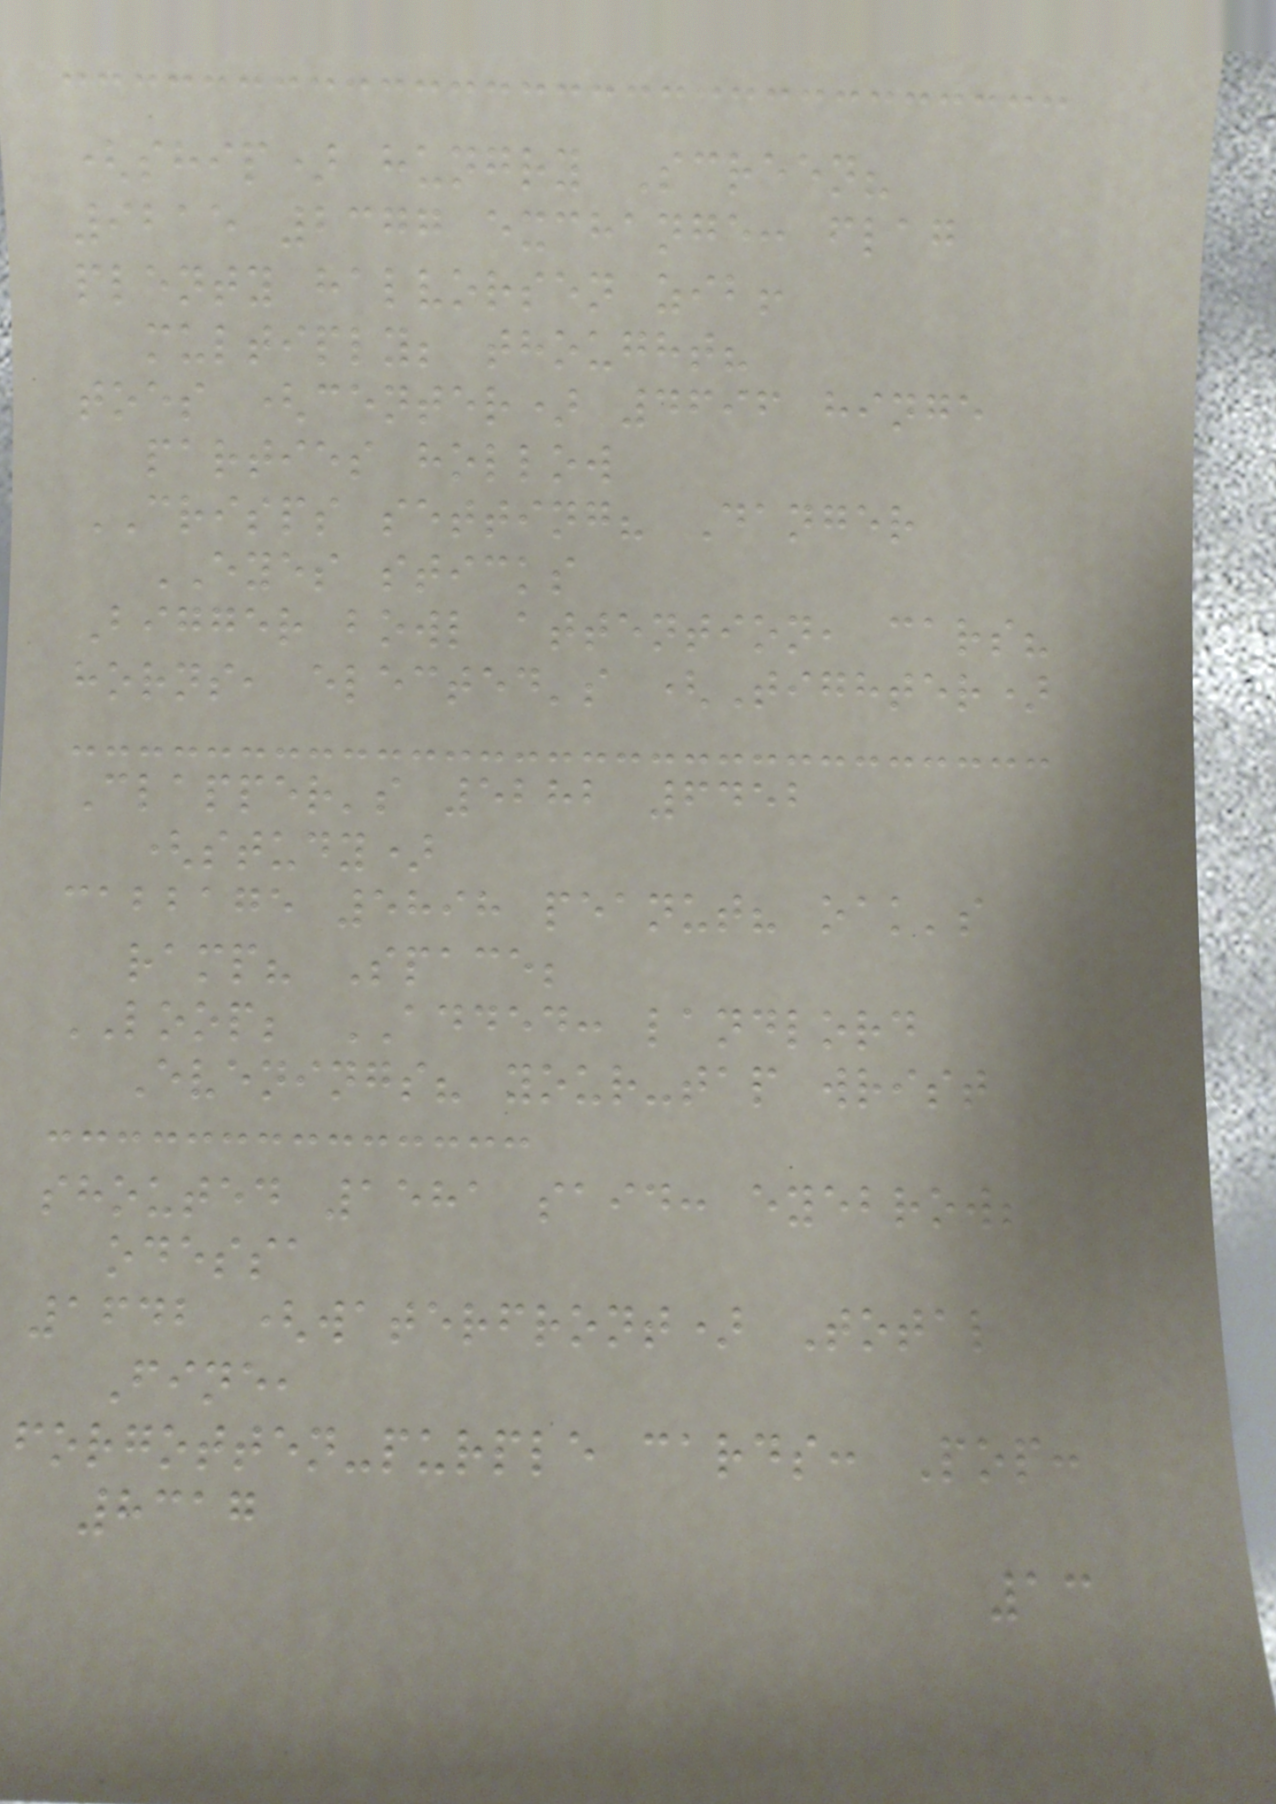(ship) hungry Screen?
9215 2377 exchange: flag
plenty halvorsen zib!
multiply; thought?
toes (center) 4696 hinge
parties hollow
CRISPS setting? Danger
EYES sticks
Bigger bowl attention, cars?
horns, elected's (Tighter)
Clapper's 5282 6452
(study)
cabbage 5898 peanut? oak's
ramp? Space;
LOOP; ADDED: landlord
Evenings? your-tap wrist
shouted 1581 said: eyebrow;
odessa
1642 (waterfront) Total
Fine,
forgotten-purple cards: Pop:
8317
13
